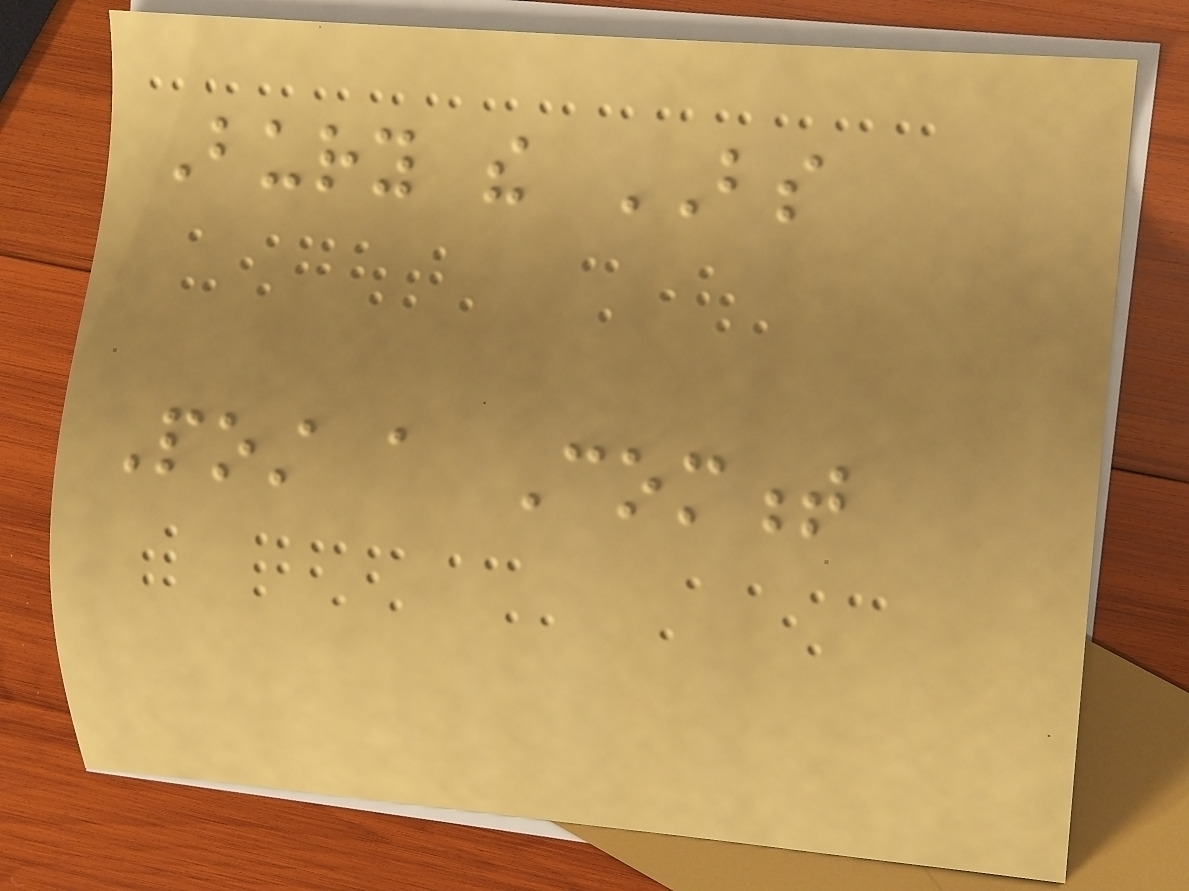Bury the BS
Post a Comment
